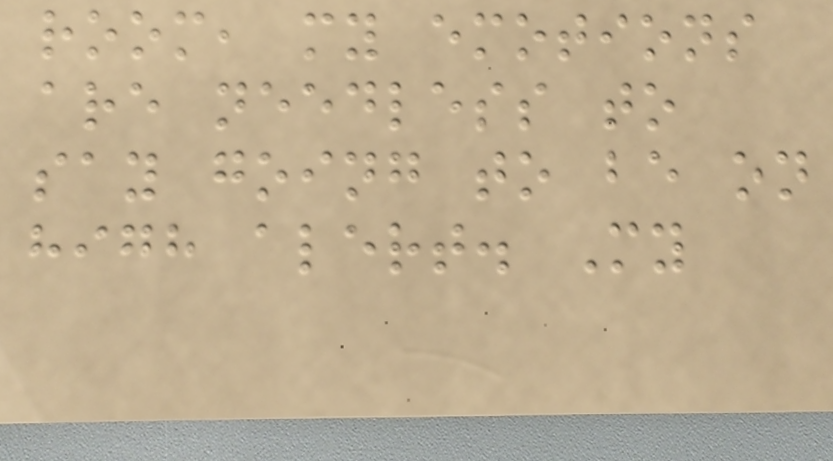room, my emotions
are needless to
say going to be on
high alert. My
